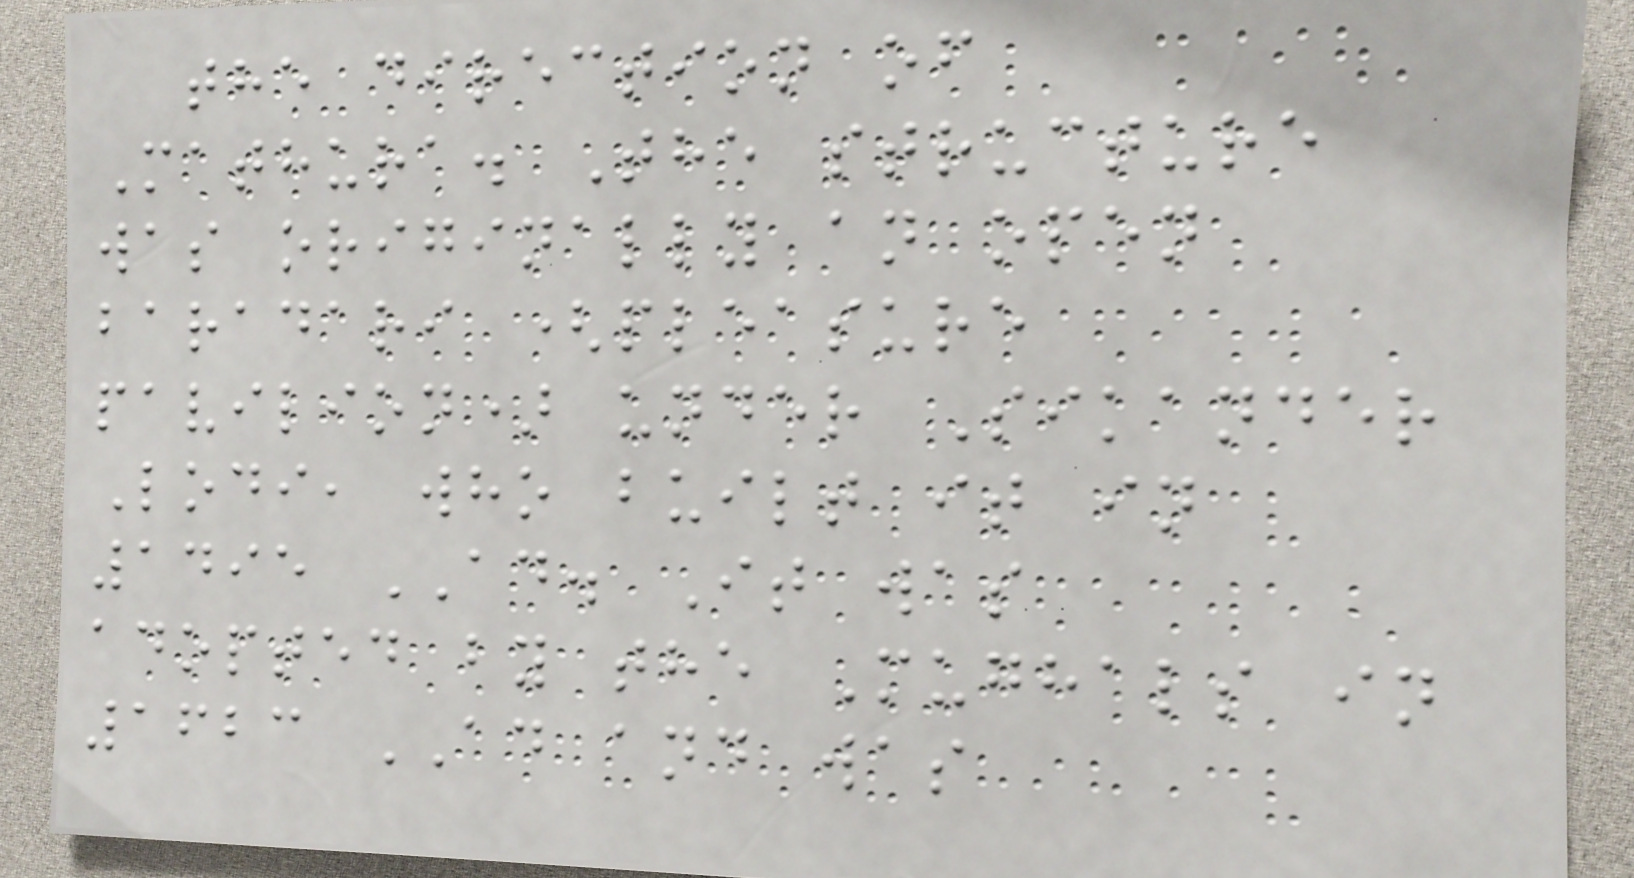the direction of
Mathura. The structure
was originally an open
baradari (pleasure
pavilion) under Sikander
Lodi, who built it in
1495 AD. It was
adopted by the Mughals in
1623 AD and was
